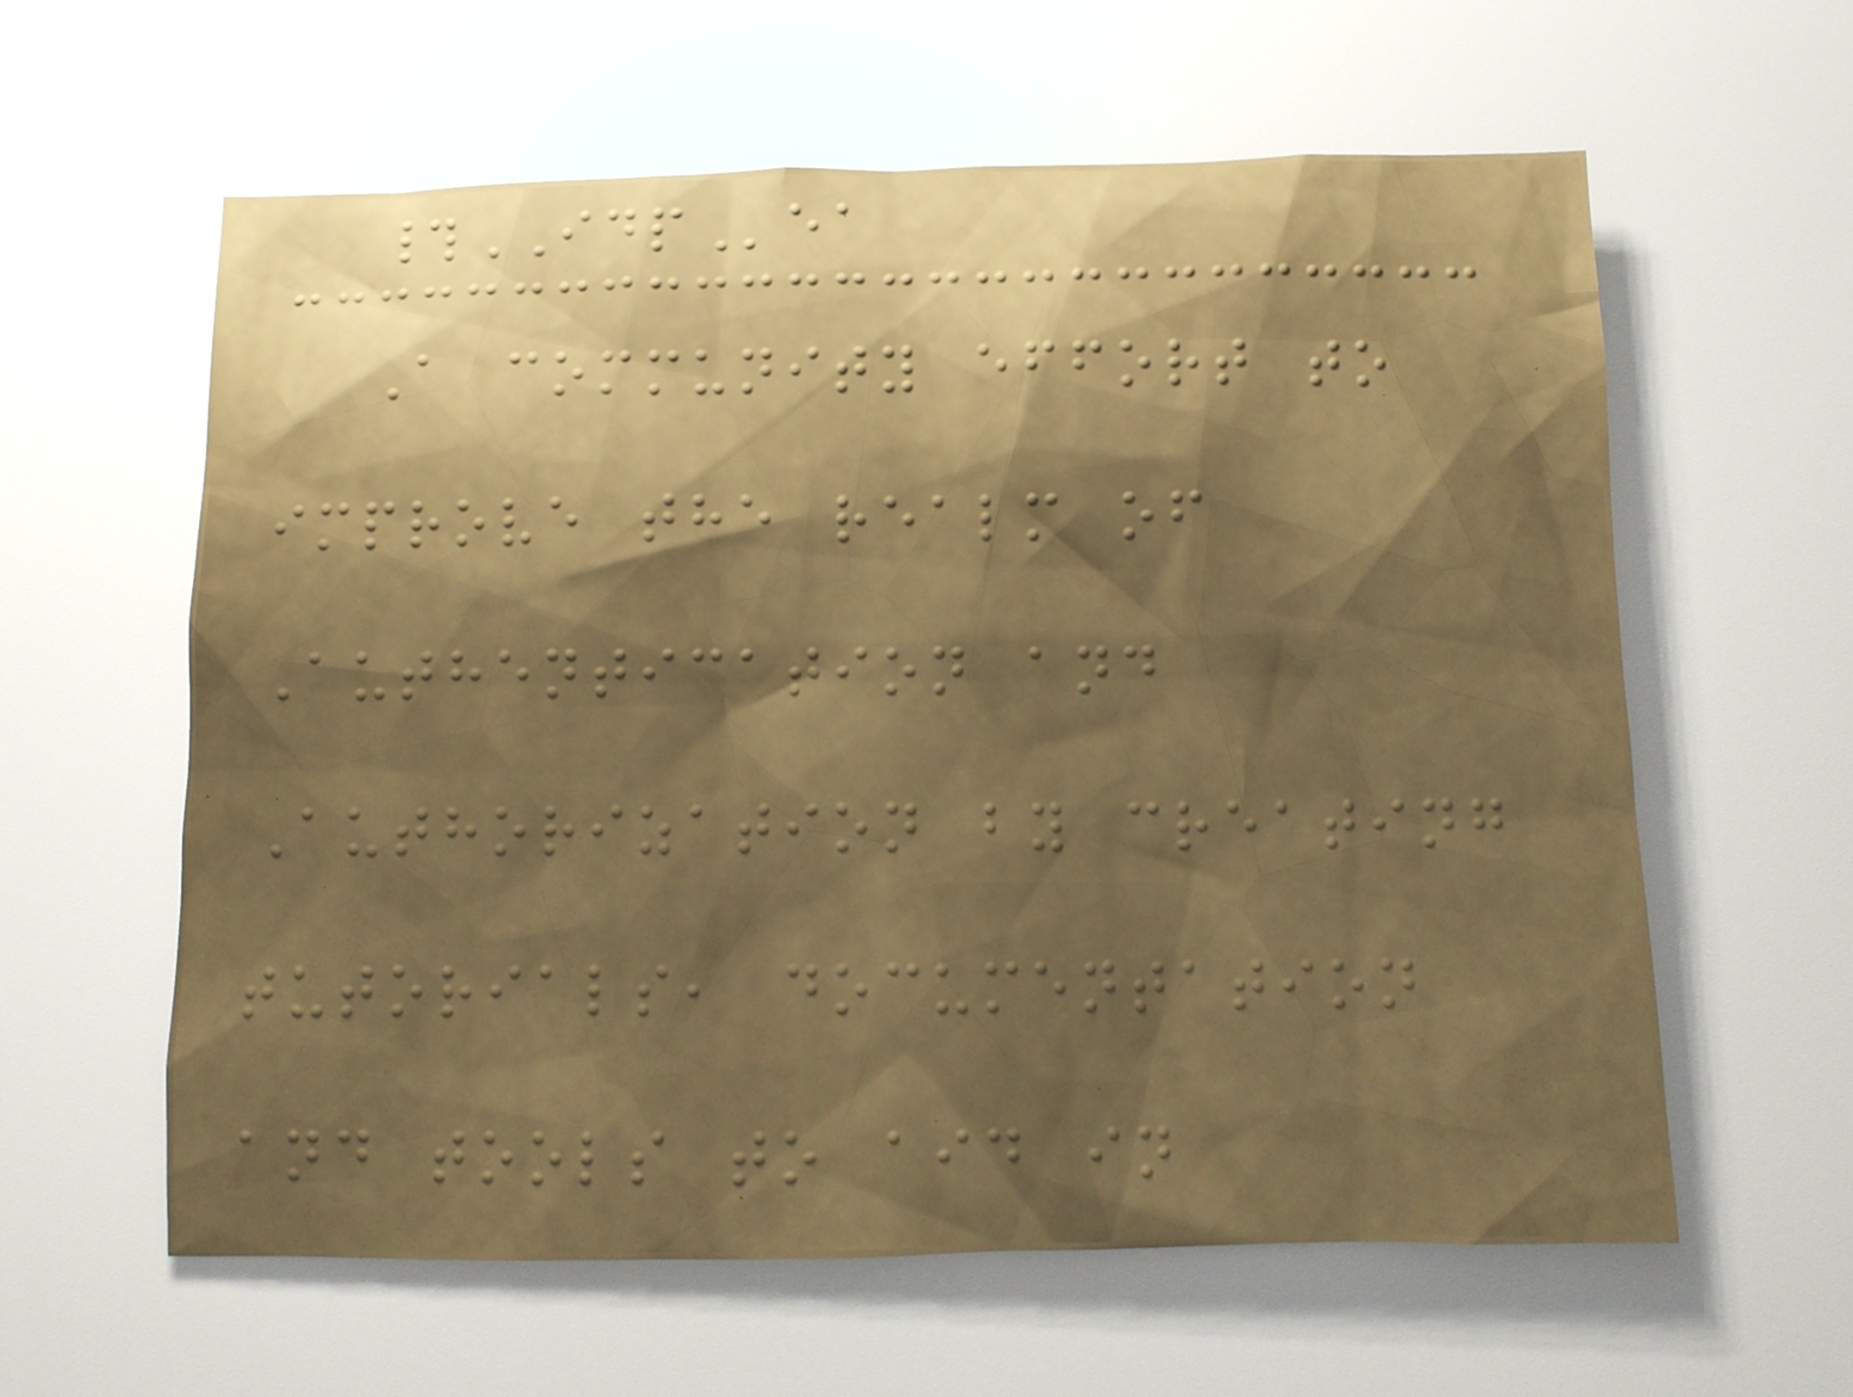#IDPea
A community effort to
improve the realm of
Authentication and
Authorization by creating
tutorials, documentation
and tools to aid in
